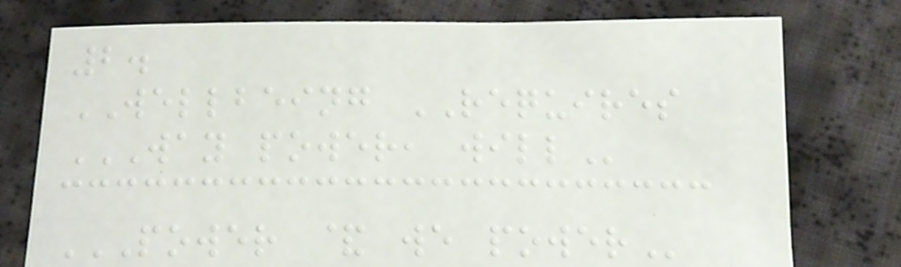2.
WELLBEING REQUIRES
WAY POWER, WILL
POWER & WE POWER
